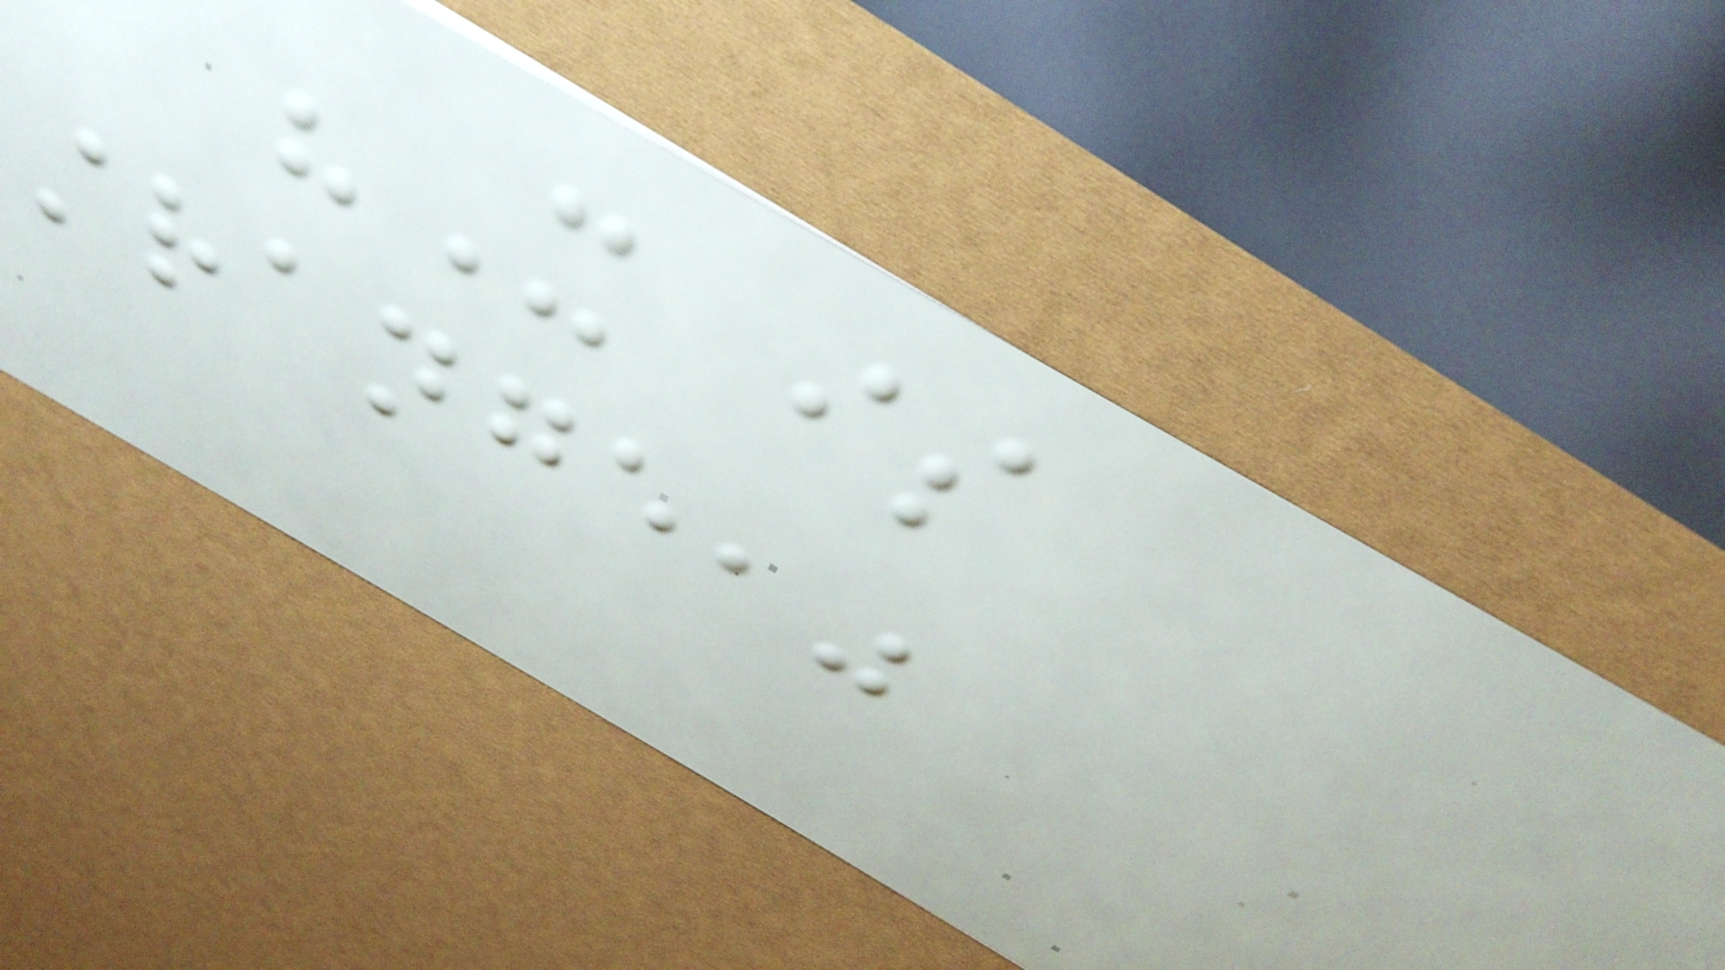"It is
strange,"
